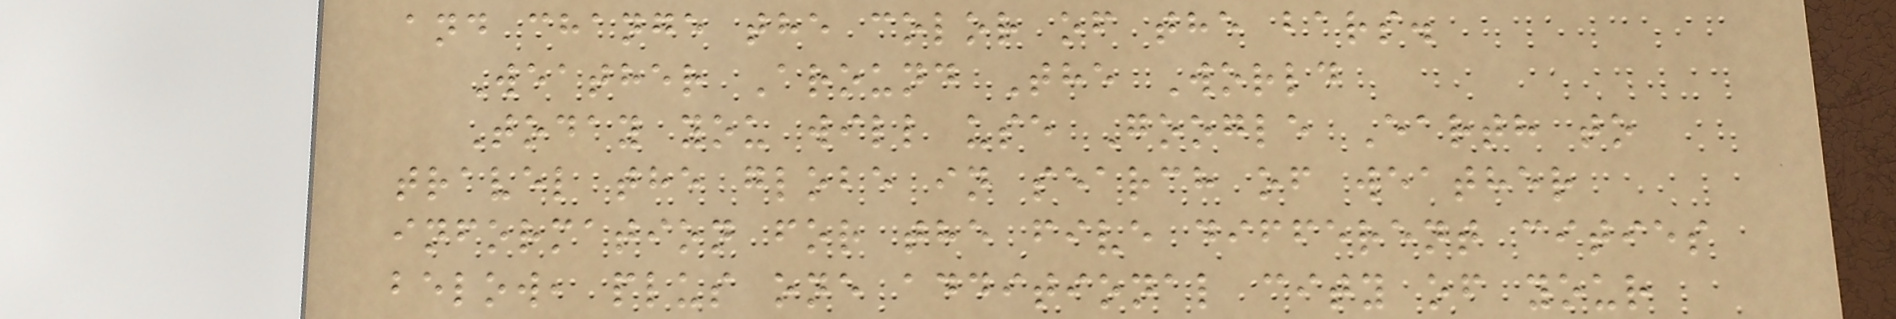and change the color of the bars.
Weather Around The World
Today you will use Google Earth to
travel the globe in search of weather
information for the five different cities
below, plus one additional city of your
